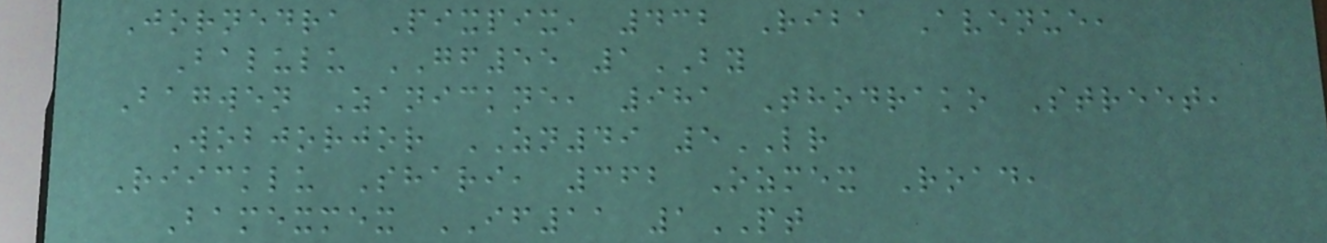Jornedra Pixpix, 432 Riba Avenue,
Balulu GF55 1BY
Bagwen Zanickne, 981 Thodrako Street,
Wobjorjor ZN49 5LR
Riicklu Shari, 362 Ozmex Road,
Bamexmex IF11 1PT
